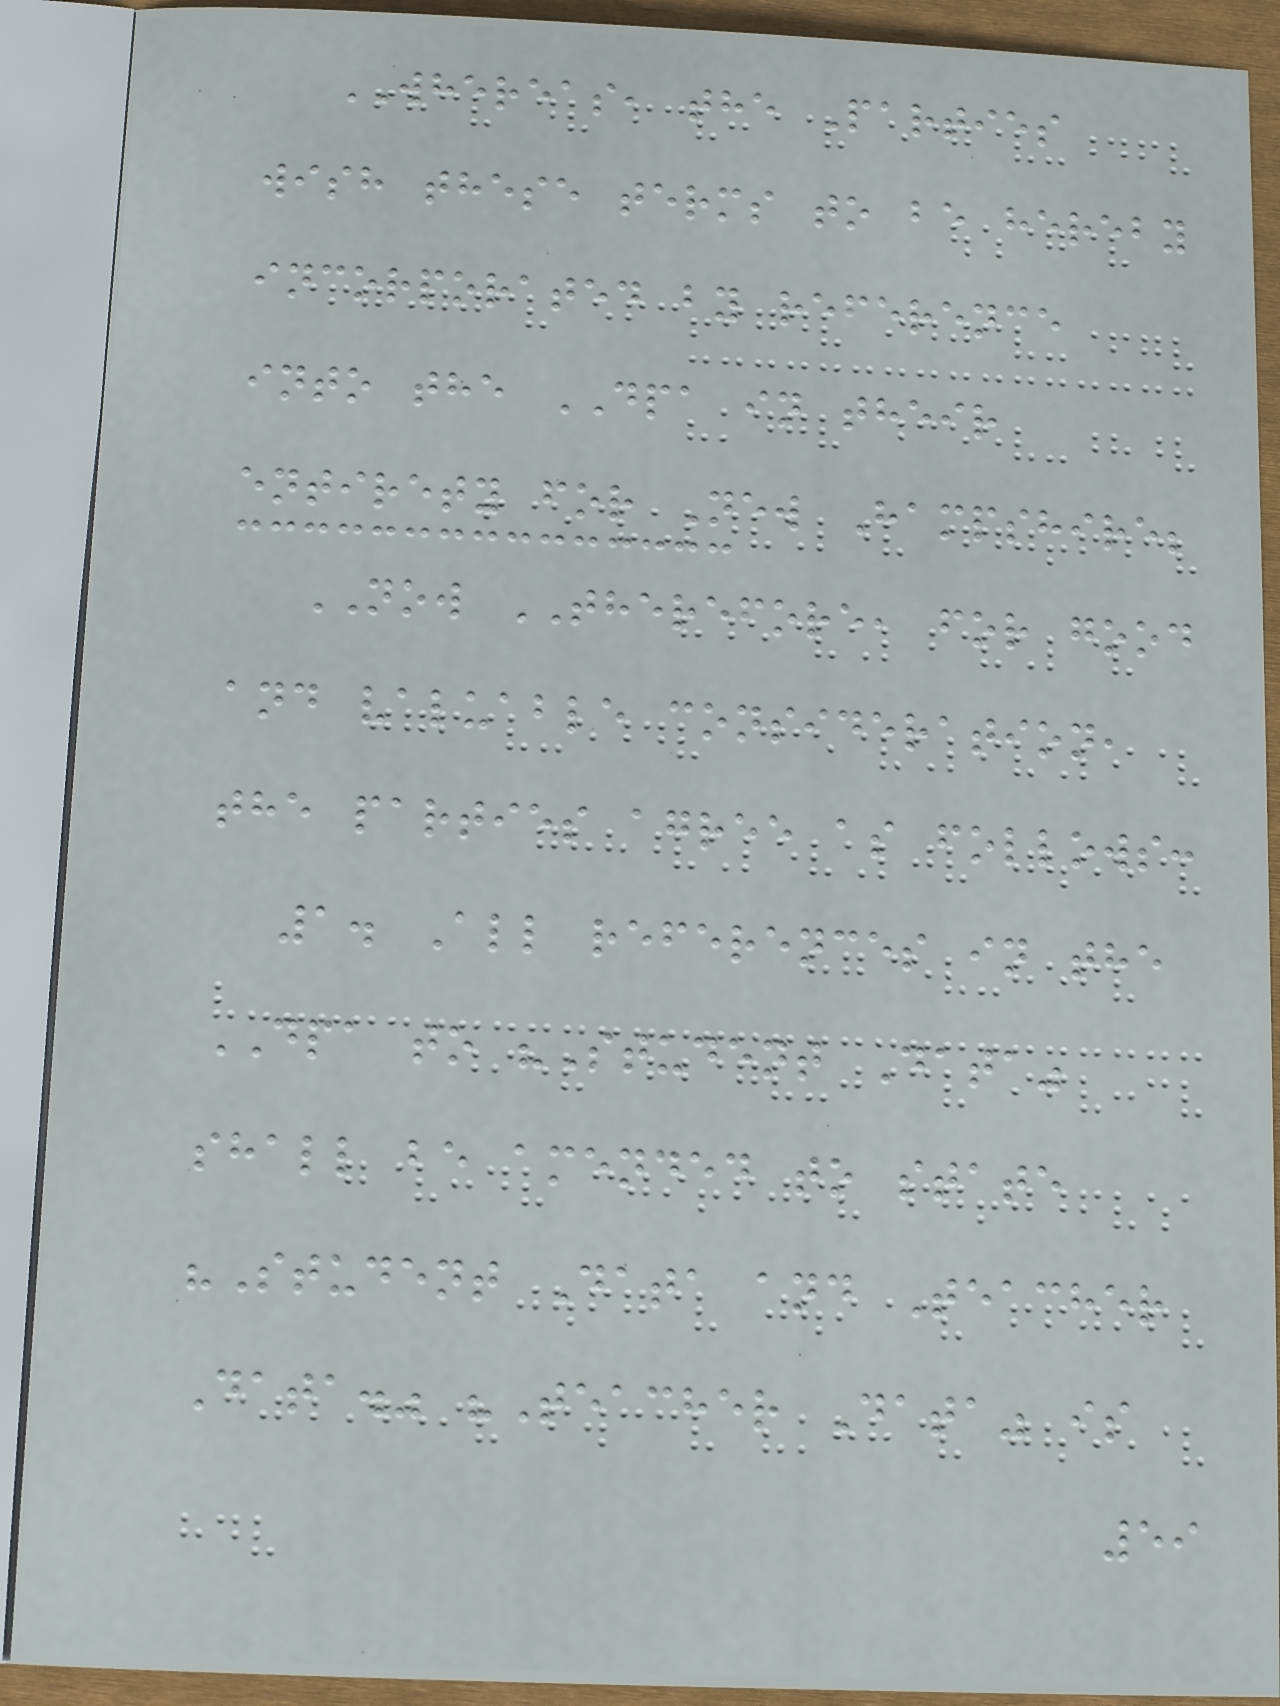WHEREAS, the Parties
wish these terms to be hereby
incorporated by reference
into the DPA in their
entirety for New Hampshire;
NOW THEREFORE, for good
and valuable consideration,
the parties agree as follows:
1. All references in the
DPA to "Student Data"
shall be amended to state
"Student Data and Teacher
Data." "Teacher Data" is
59
